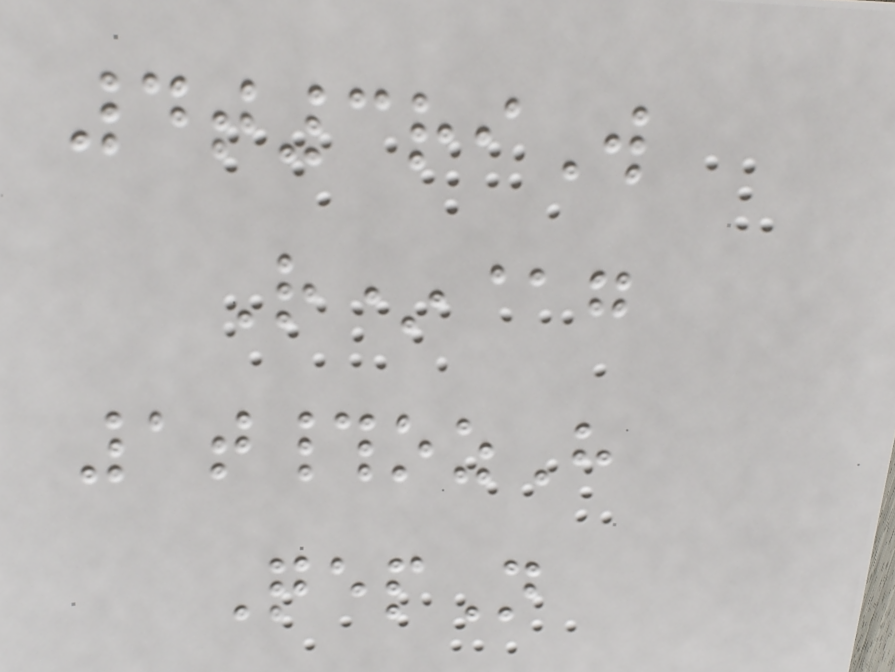4t3riW
R*@g
1t#ozH
QepN
